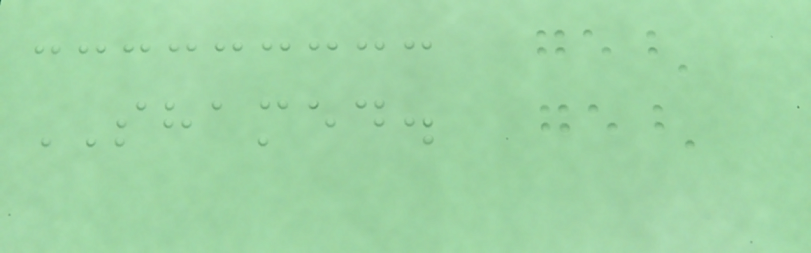SHAMED.
